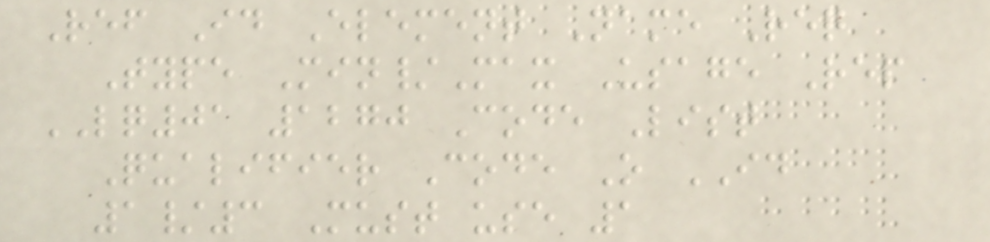Ref Id Element Name Req
Type Min/Max Usage Rep
LQ01 1270 Code List
Qualifier Code O ID
1/3 Must use 1
